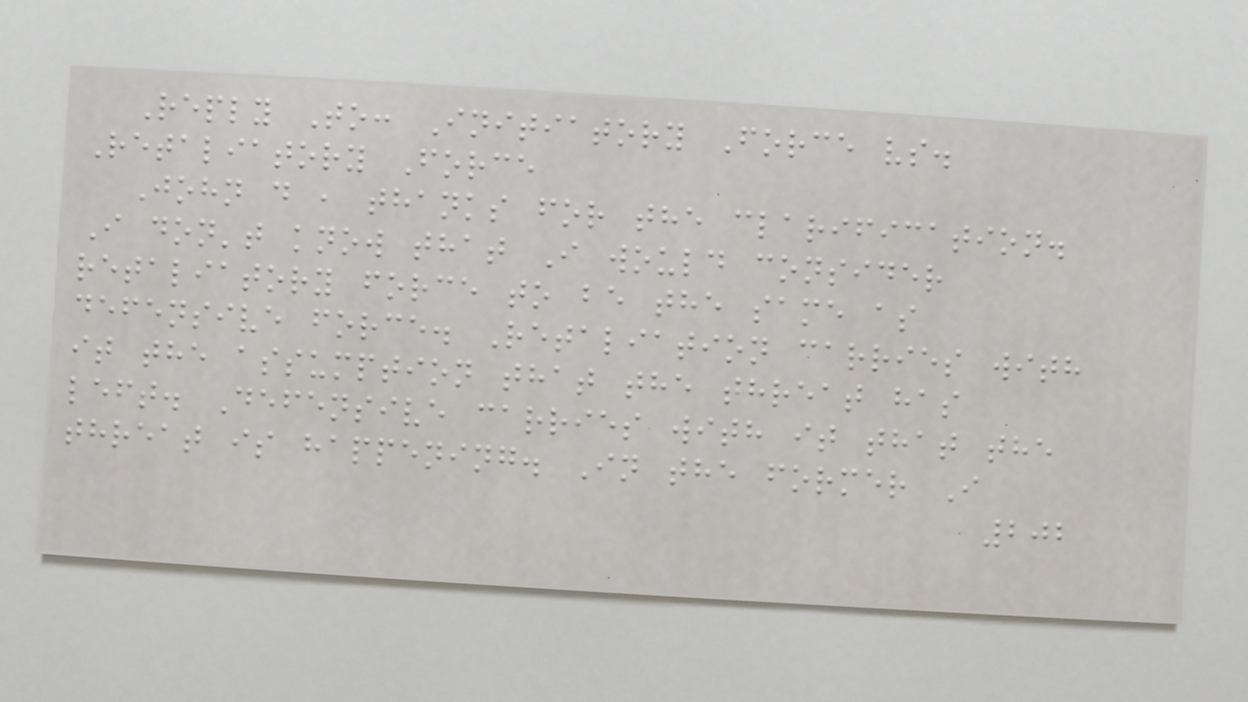Reply To: Initiatory Force vs.
Retaliatory Force
John d , thanks for the clarification.
I don't know that I would consider
retaliatory force to be the same as
defensive force. Retaliation carries with
it the assumption that the threat has
left. Defensive carries with it that the
threat is happening. In the former I
202
